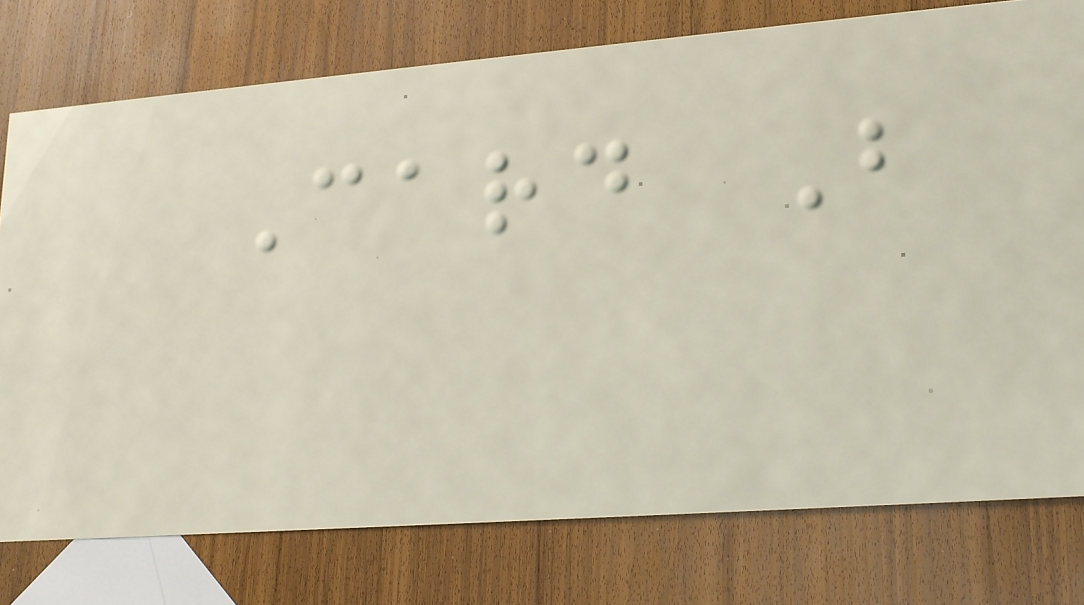Card B
